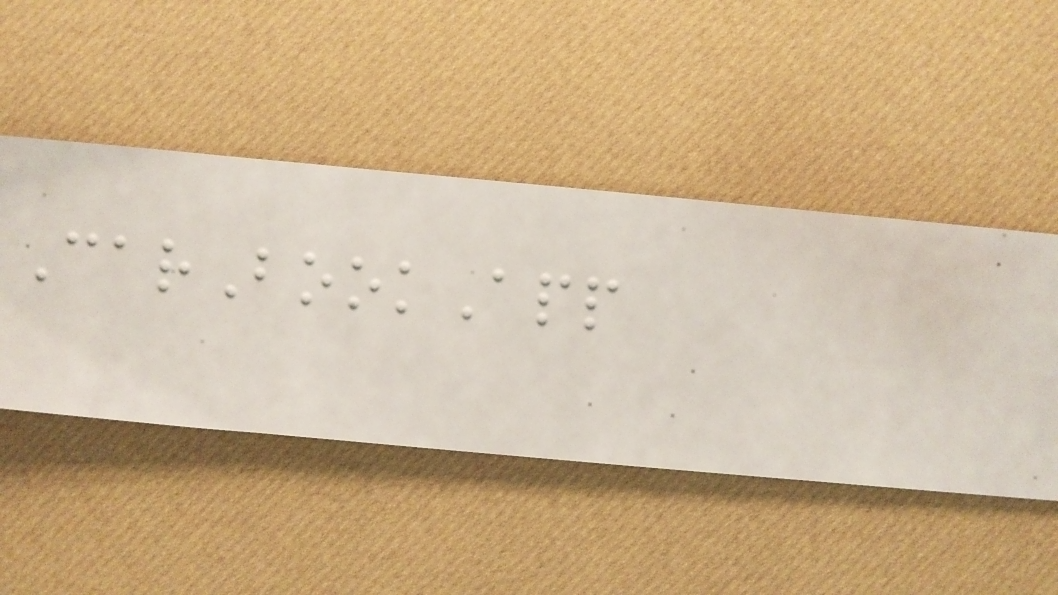CarBookApp
